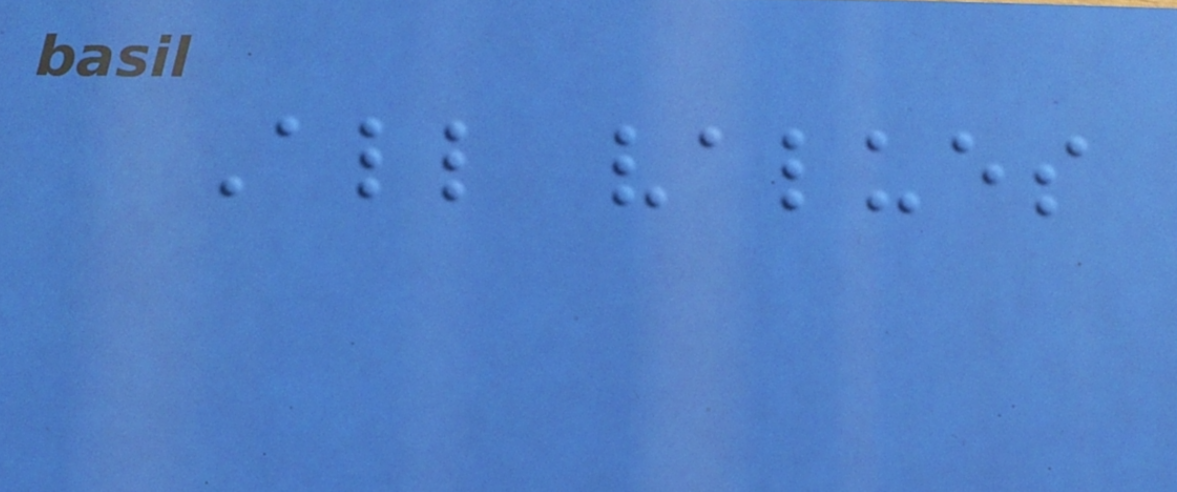All values
